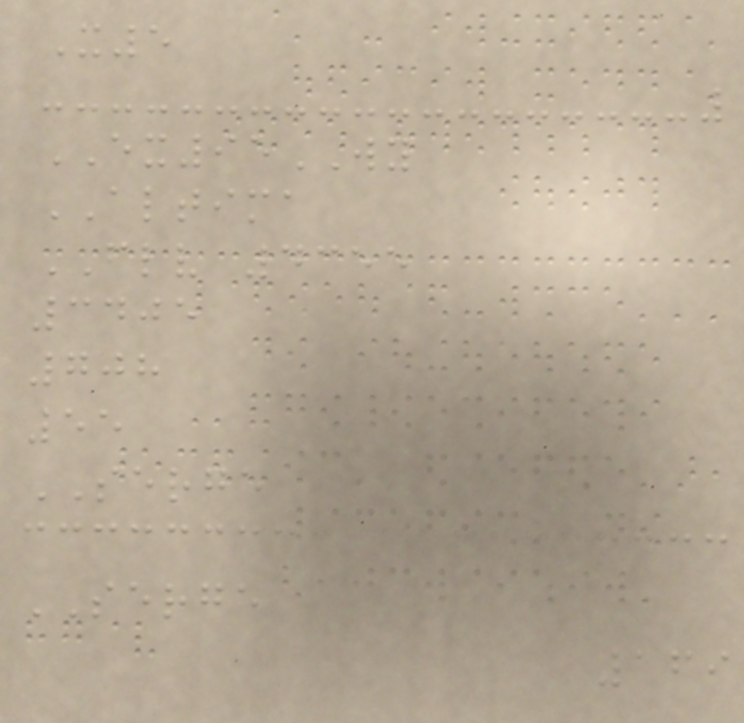X5
EX95WY
ALTIMA
FLV 4355
3405
708
55
SERGE
SERGE
169
